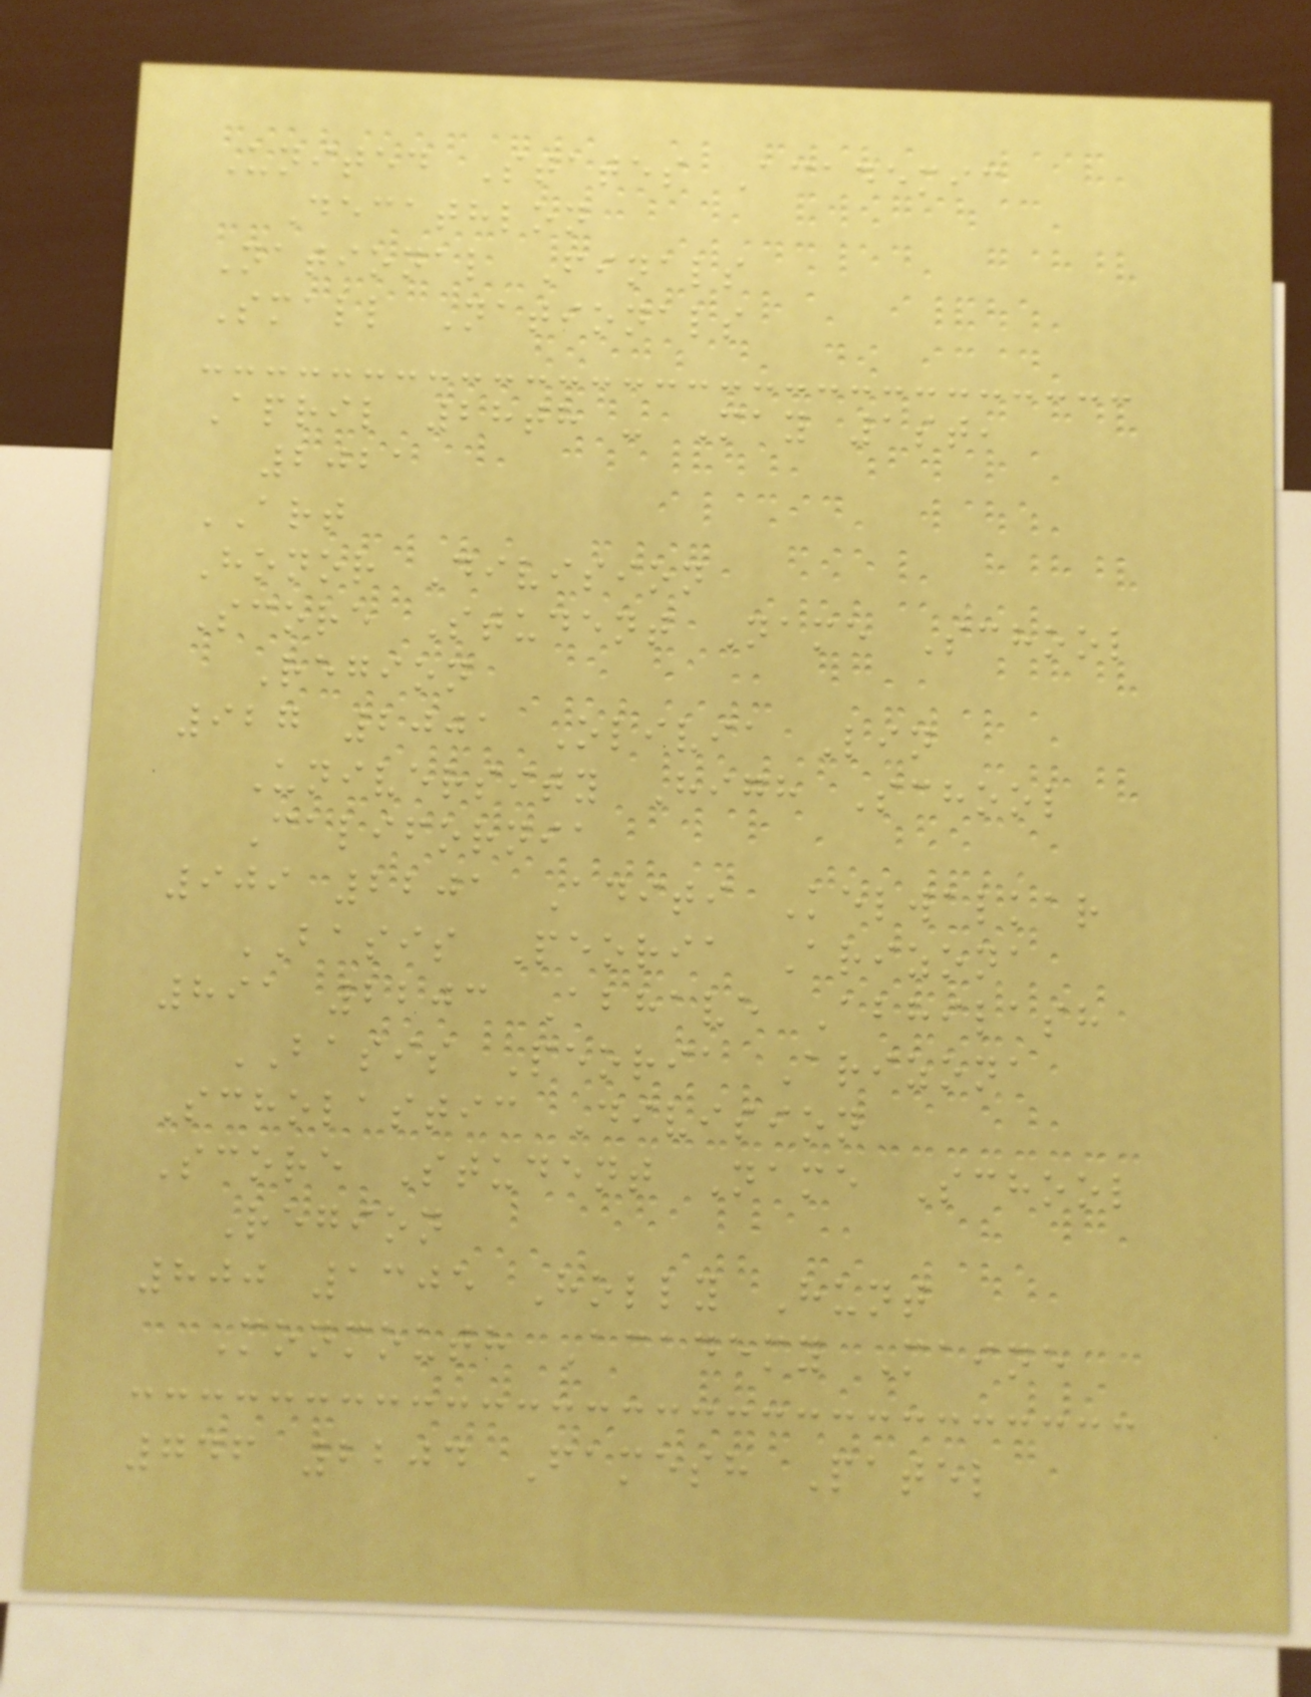United States Academic
Decathlon
National Finals
Small Nationals
April 28th - May 1st,
2021
ART
Honor Division
Score Student Name School
Region
927 2001 Olivia Lin
University High School
California
909 2201 Aditi Kelwalkar
BASIS Peoria Arizona
891 2203 Abhave Abhilash
BASIS Peoria Arizona
Scholastic Division
Score Student Name School
Region
800 1305 Holly Hunt
Monmouth Academy Maine
746 2204 Famesh Patel
